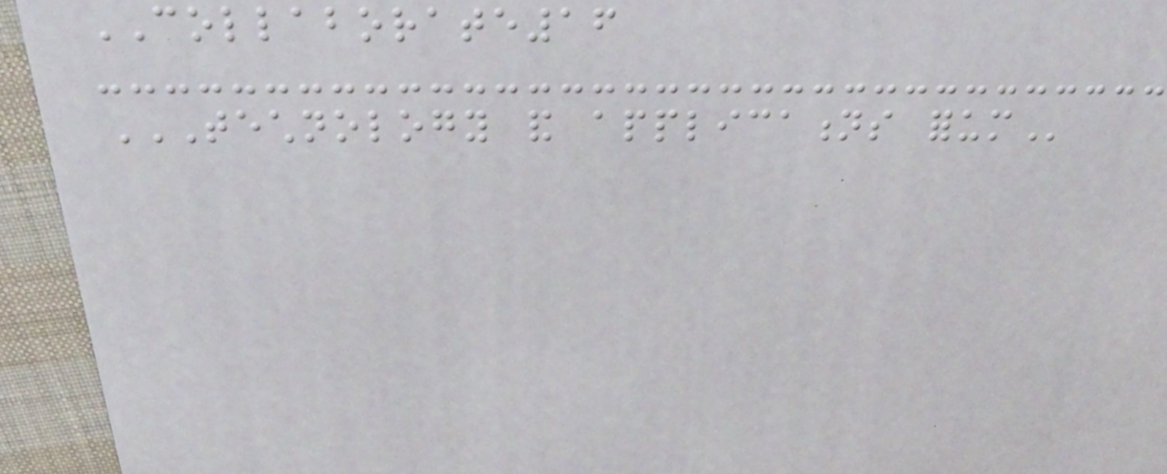COLLABORATE16
TECHNOLOGY AND APPLICATIONS FORUM
